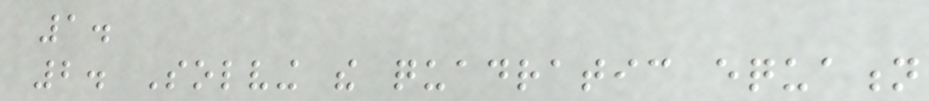1.
2. Solving the quadratic equation
